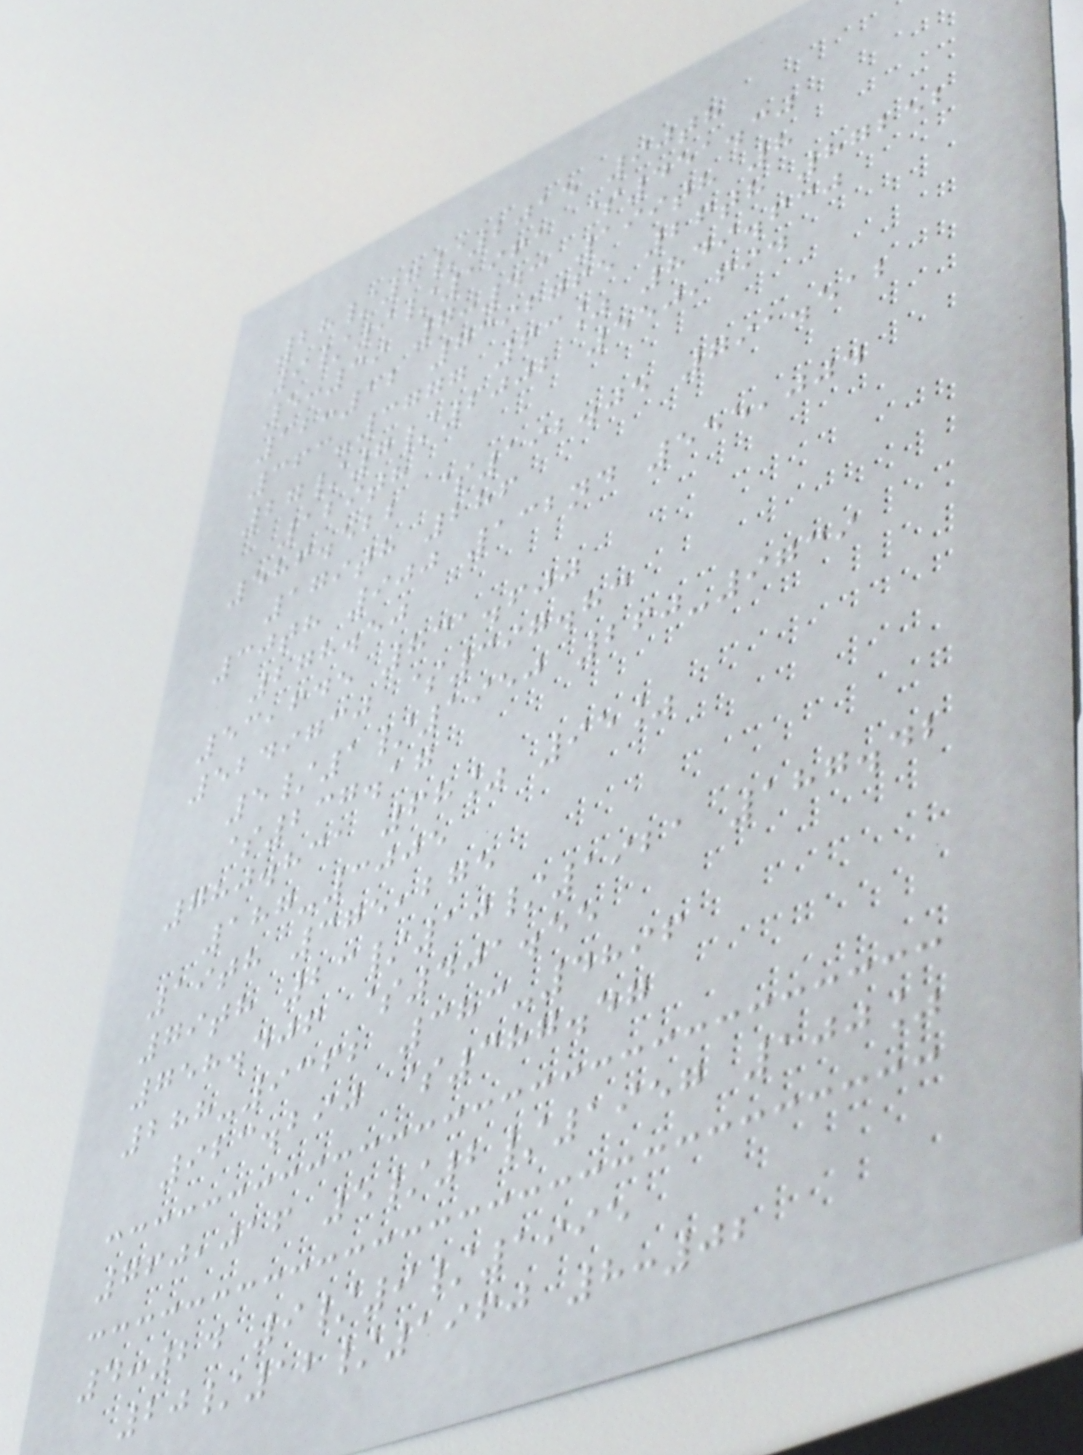28/7/2015 90th
9/9/1961 $451.30
5:39 7:43 199th 8
12:12 7392765 26th 87252
363-3777 63% 849.630
27/7/2002 550,694
129th
586.522 $192.05 791.512
179th 286
30th 900 132nd 555,004
278.50
53,645 831.600
5249730 $397.83
5/1/1950 260-9739
$237.17
780.831 68% 95%
187-3005
19th 375,275
79th 23/10/1921 187.42
758.406 $401.55
288-9362 383-4896
923.290 $387.47
760,016 5/2/1957 100%
4:24 9/9/1995
20/12/1960 8:02
